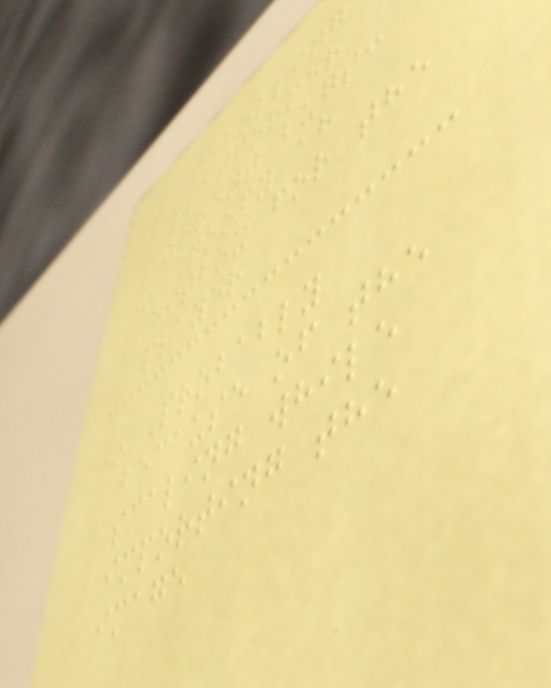A scrolling
platformer
Current bugs:
* Goofy ah
hitbox for the
player
* Probably
because of the
scaling while
importing the
image
